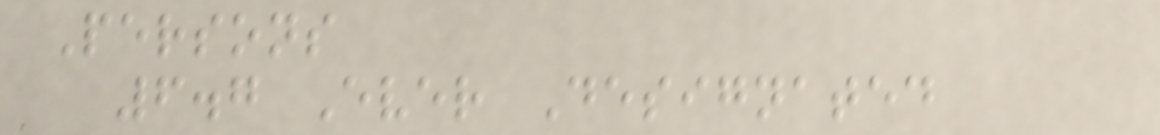Persons
6.7 Ever Designated
